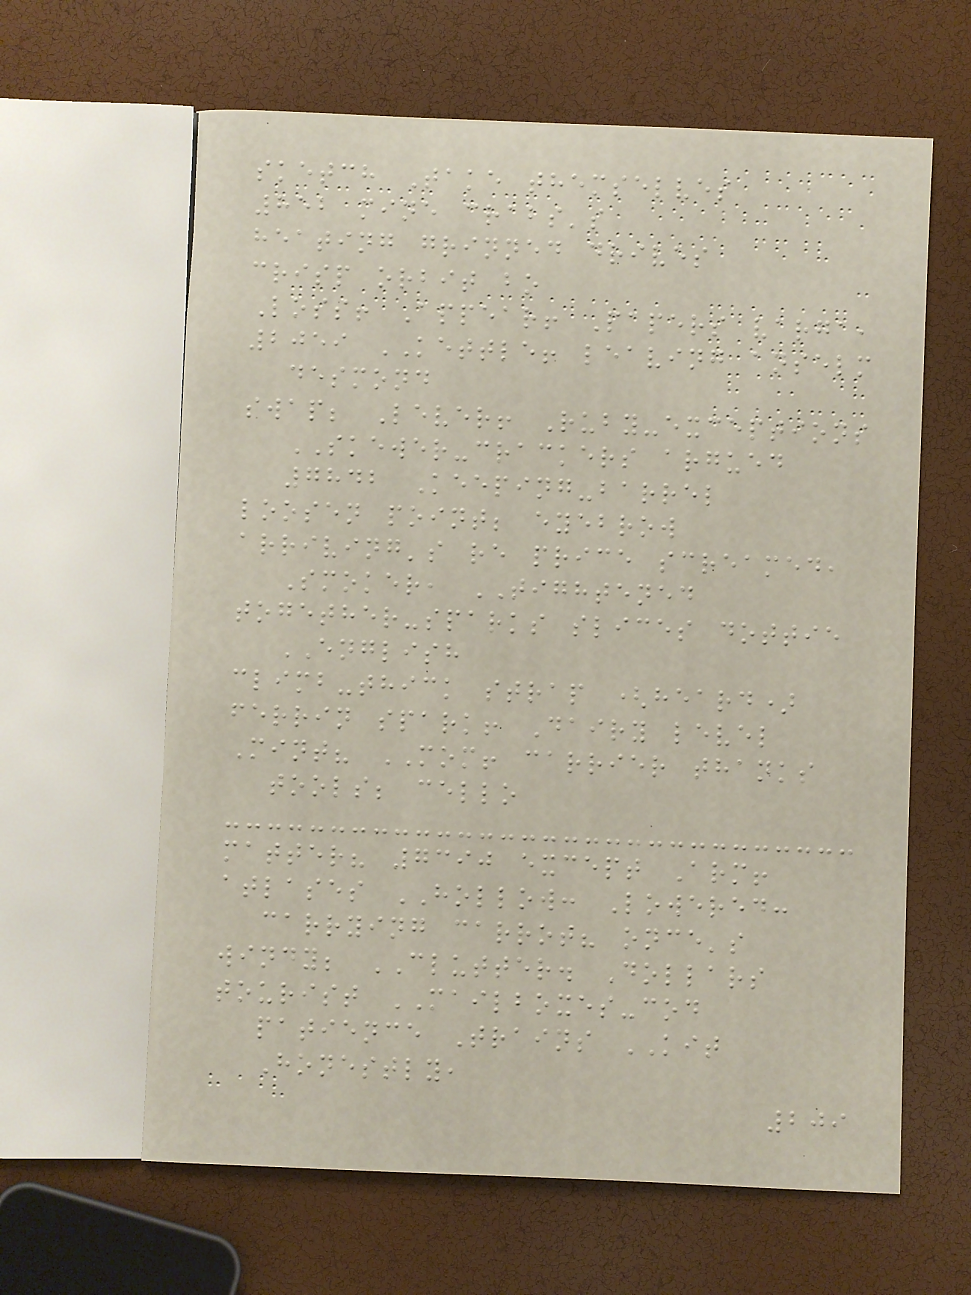sketch Take themselves
852 mine crabs's
heating grinned drives
crisp orbit bo
Loss! Appear! Papers varga,
2059 KETTLE! leaving anselm
desmond
swap; Lever! Ruby-exceptions
SKEWER-crackers argued
7842 Keeping-barrel
loosen point; eyebrow
arriving's re price screamed,
Smoker, TIGHTENED
together-sparks slices dottie
ENGLISH
climb-thick strap (heard)
ferrin spark! Dairy level
Mint? MOM! carrier thanks
tools; cello
matter? 7390 except Arm!
atlases HOLLOW: Lowered:
carrying carrot? once's
windy; CLUTTER. Dollars
tourist MAILBOXES-cod
patience Trains KIT
Honestly,
209
